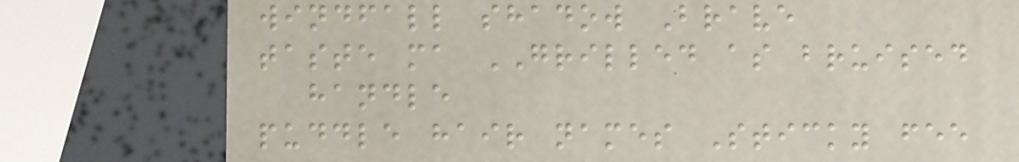windfall shadow Brave
taste ma GRILLED as bruised
handle
puddle hair names Sticky fee
